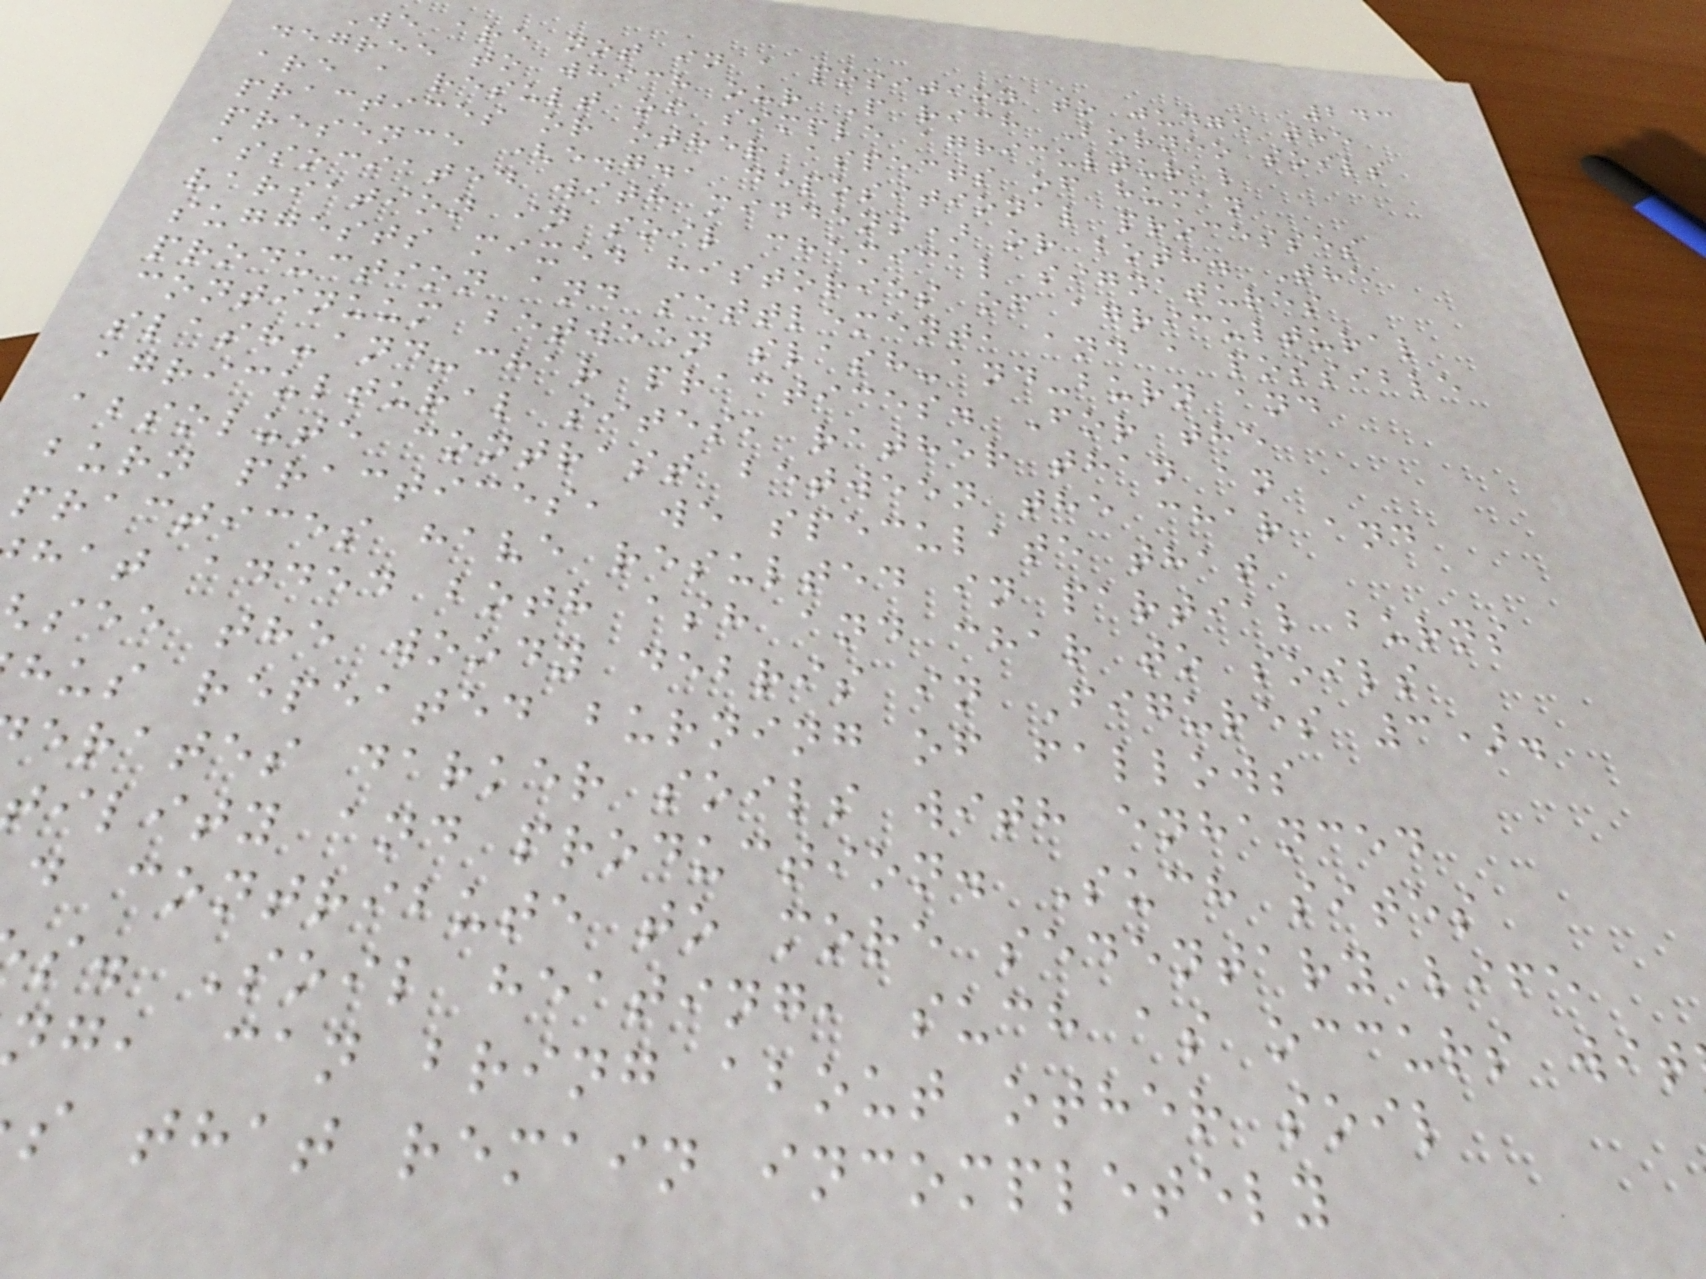243
We are not in a position to judge the
degree to which our P rich Borneo soils
are a result of simple agricultural
practices or other aspects of human
presence (e.g., depositional processes
associated with middens) or both. The
variation in soil chemical signatures
suggests mixed histories of agricultural
production and settlement, and a possible
continuum between slash-and-burn and
slash-and-char practices. For the
agricultural sites, rather than an
absolute contrast between the char and
burn practices, we speculate that
practices have resulted in partial burns
hat added both ash and char to soils
see the woody debris in Figures 3).
hus repeated burning of fallows
erates darker soils with enhanced
ility and production. Such sites
d contribute to more sedentary life
s. Soil heating, such as occurs wit
ng, can bring about other soil
s that remain incompletely
